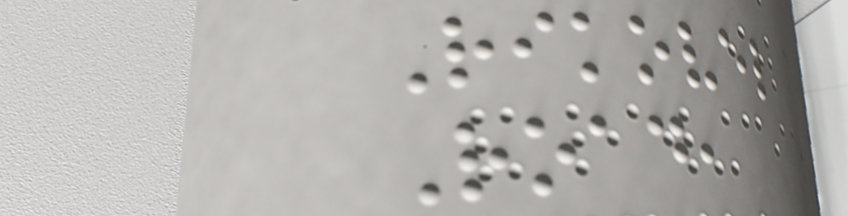Rikovel
Road,
